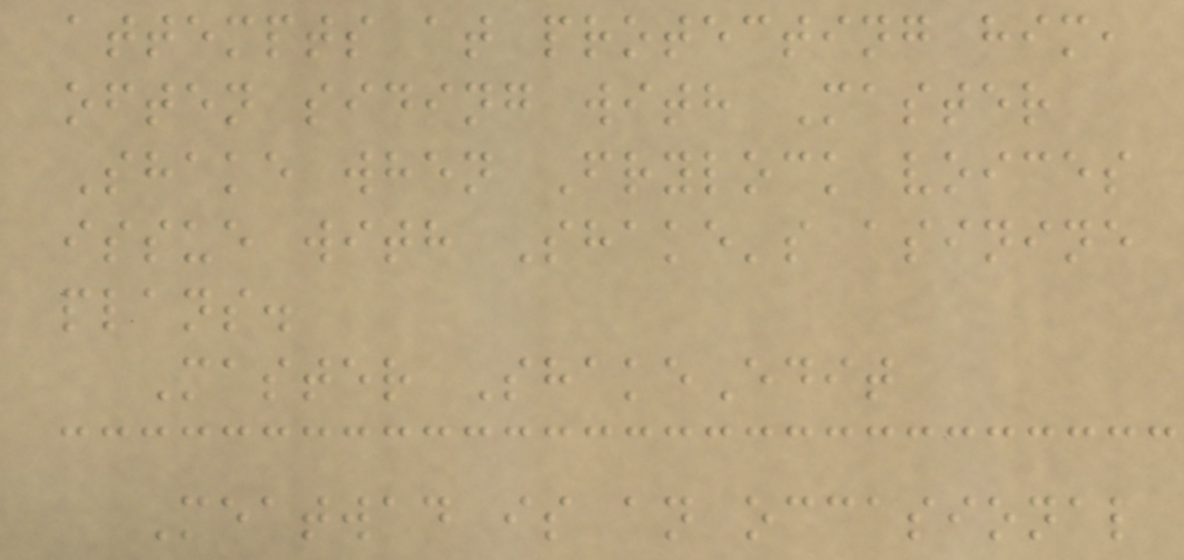attempts at protecting him,
often siding with Master
Shake when Frylock voices
issue with Shake's asinine
plans.
Master ShakeEdit
Meatwad is an occasional
